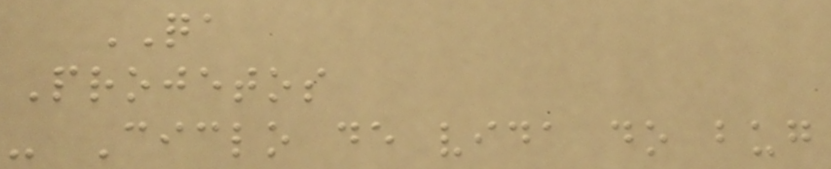QA
Projetos
- Ciclo de vida do bug
